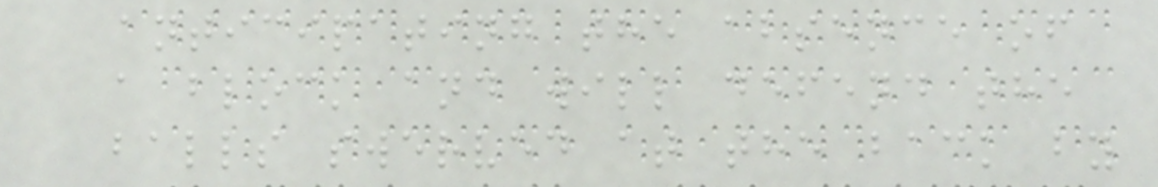anticipating the absence of
a block and will defend the
balls swerved at the back by
